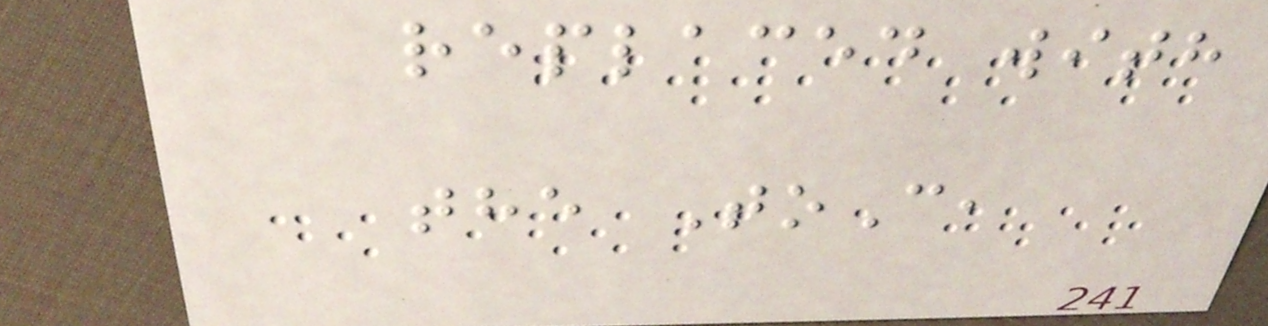replaced with
the ToC,
